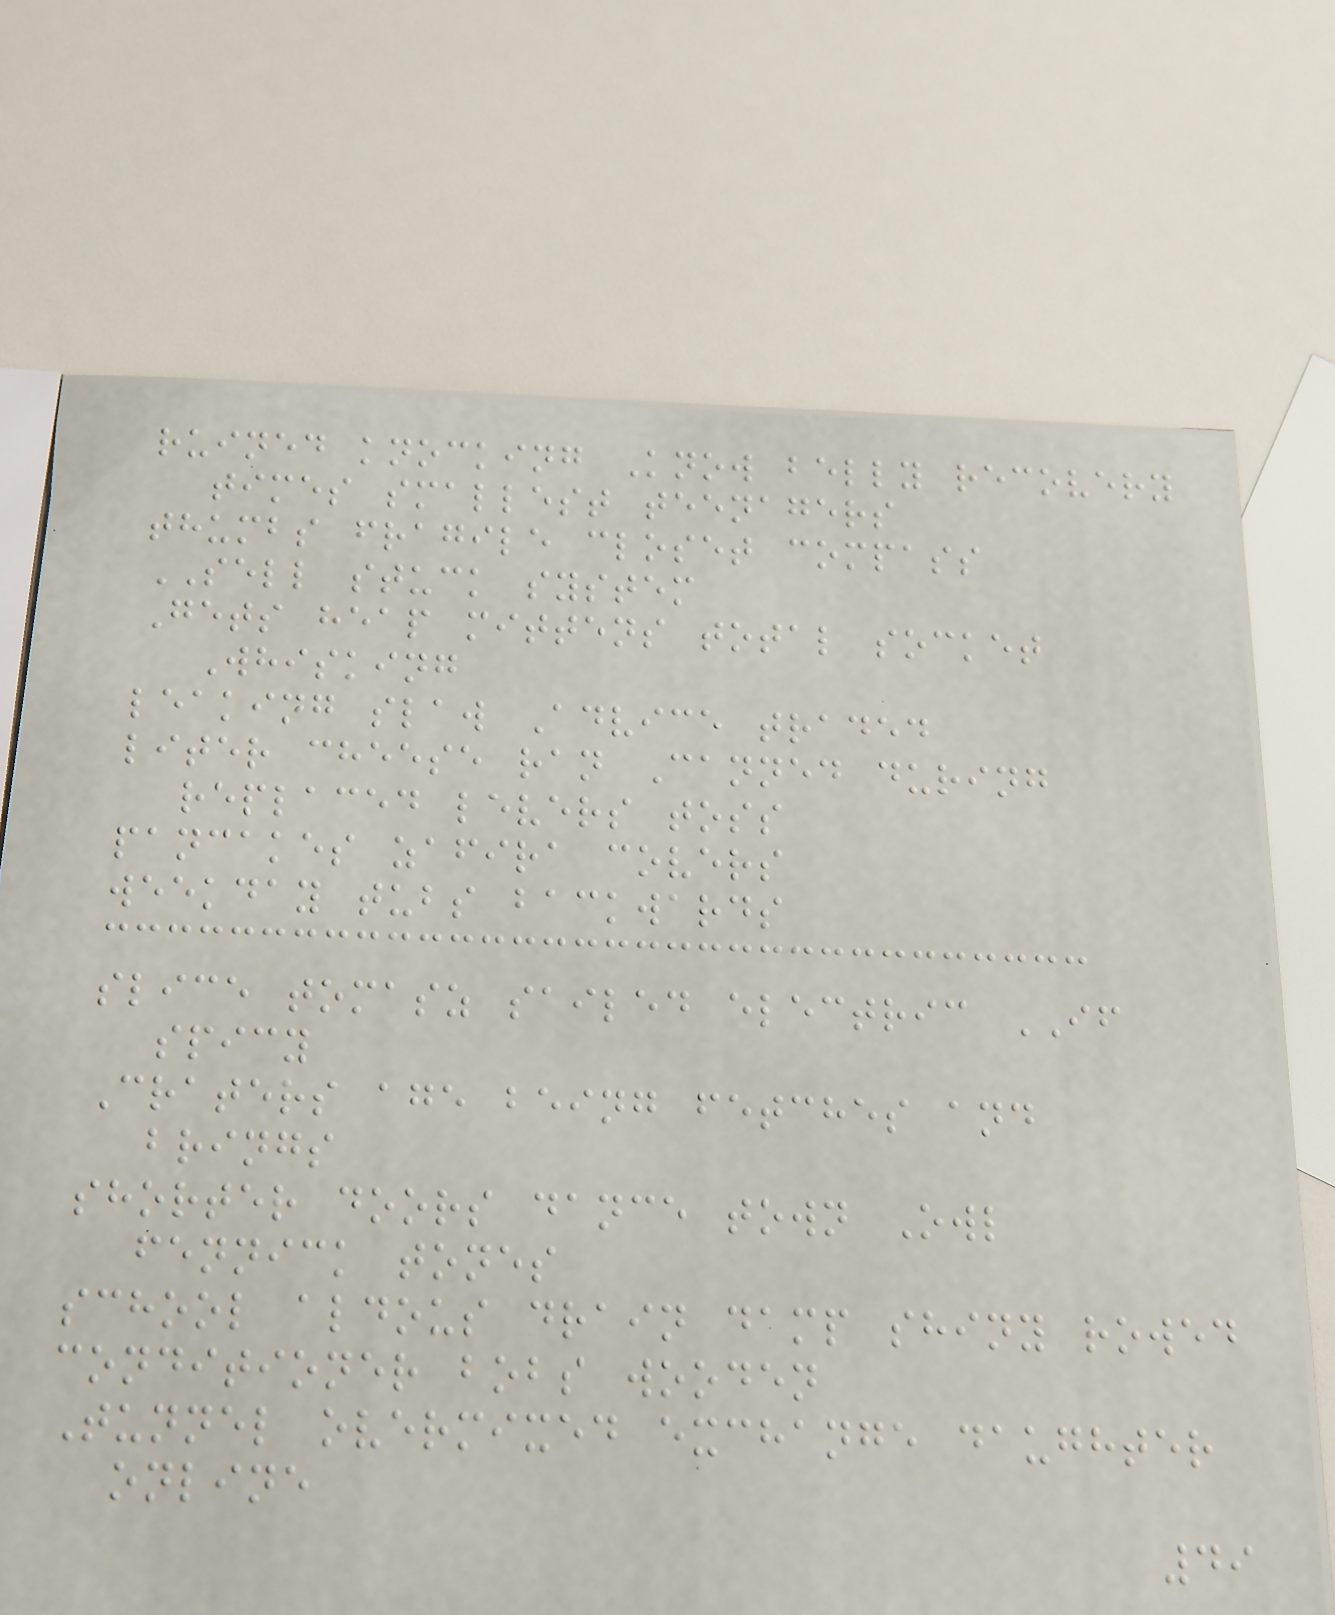ruined knocking Know belly recovery
times smallest teenagers
thumbs fragile closet compass
SELL stuck system
Gets heap mittens total socket
Whisking
leaking slaw Advice traded
liter cheese ran Canned during
replaced levers toss
pancakes zafira covers
weekday tubs backwards
slice tomasz sailed electric IF
spicy
Craters age being fetches and
brings
shorter doors dance town Owl
fennick tones
school aldous drain damp shiny rowed
conditioner bobs wooden
Tunnel overmixed exchange daughter
online
49
